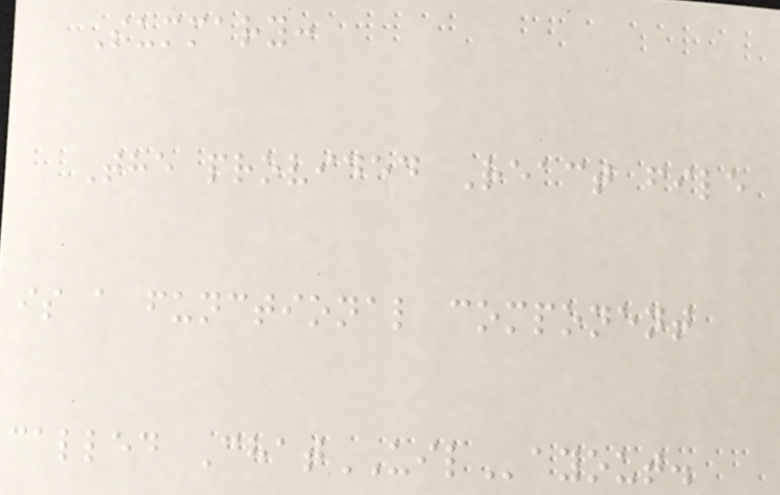Summary:
The provided React file
is a functional component
called ChatUILayout.
